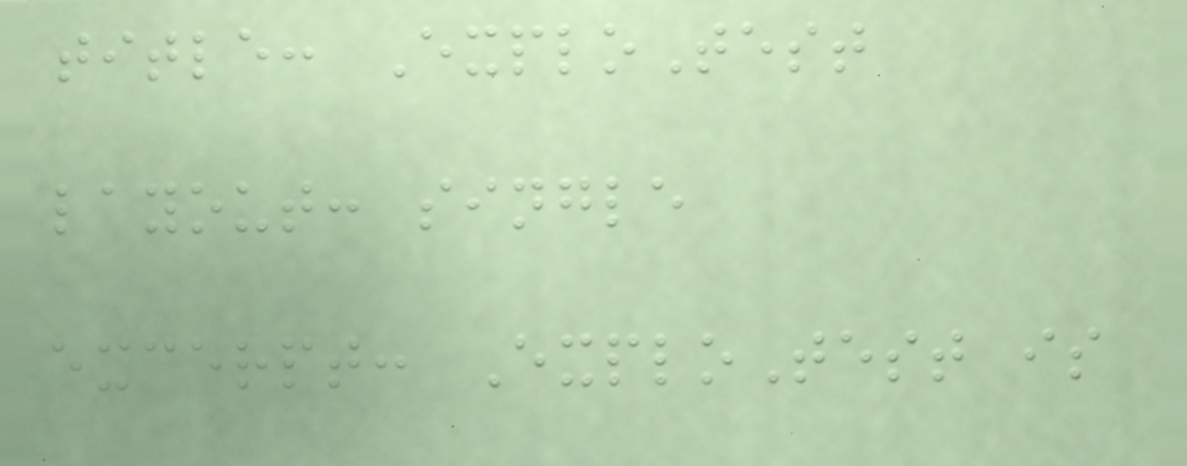title: ExploTest
layout: single
excerpt: ExploTest is
